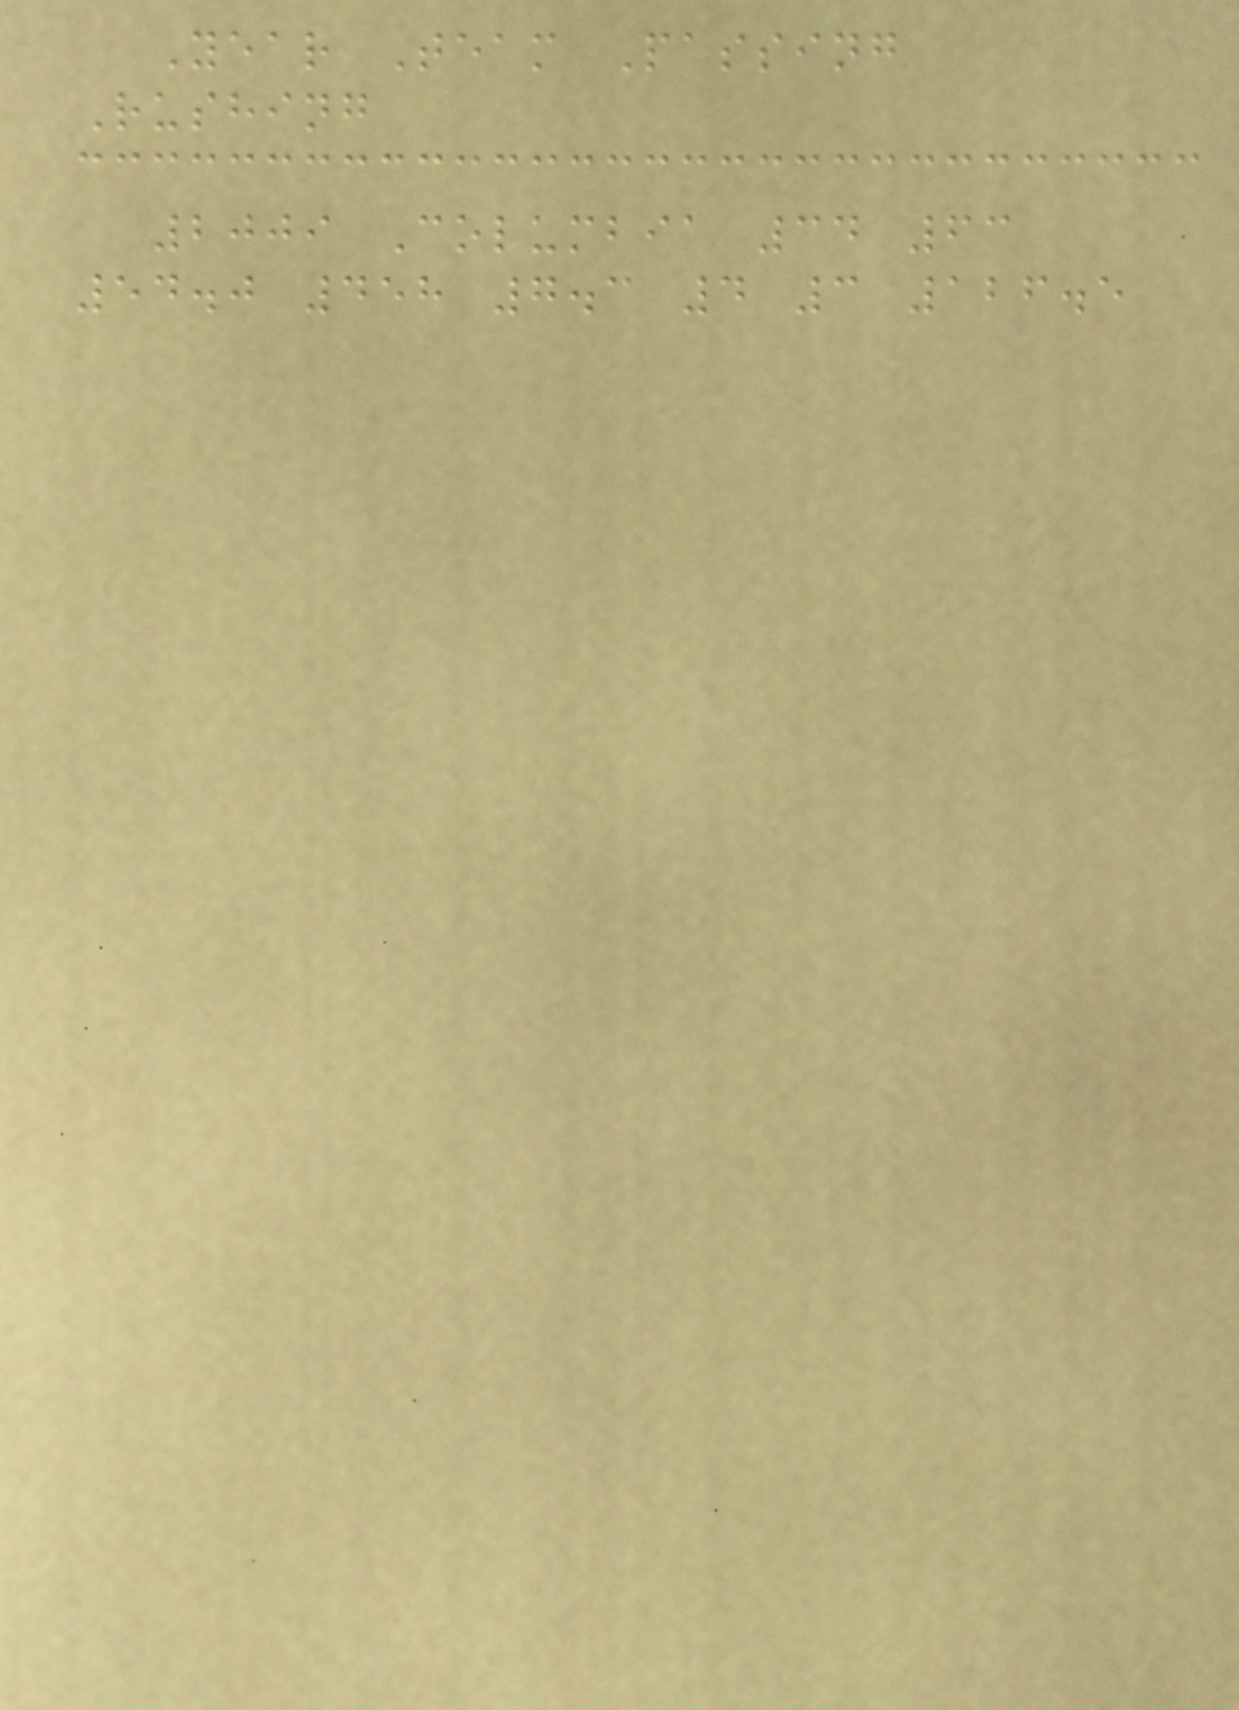Year Team Passing
Rushing
2009 Columbia 34 63
54.0 458 7.3 4 3 126.5
